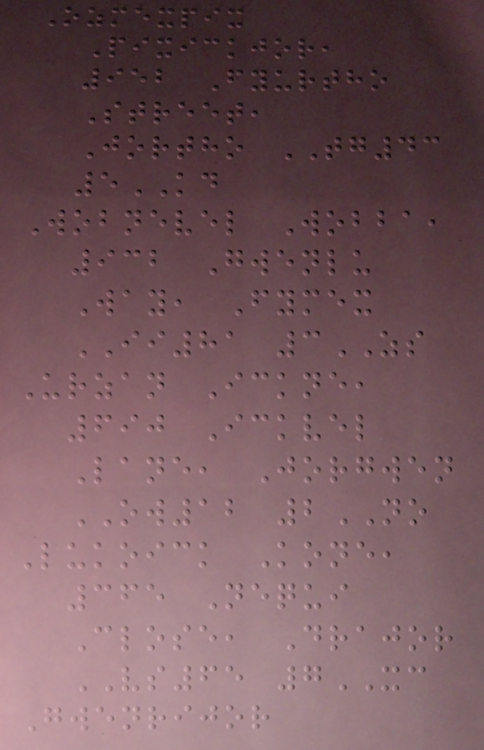Ozmexpix
Pixickjor,
952 Fyurtho
Street,
Jortho TG43
5KD
Wobnevel Wobba,
932 Gwenlu
Way, Fymex
II81 3ZS
Urzan Ickne,
690 Ickvel
Lane, Jorgwen
OW12 2NO
Lukoick Kone,
365 Nequi
Close, Drajor
VS65 7XC
Gwenrijor
